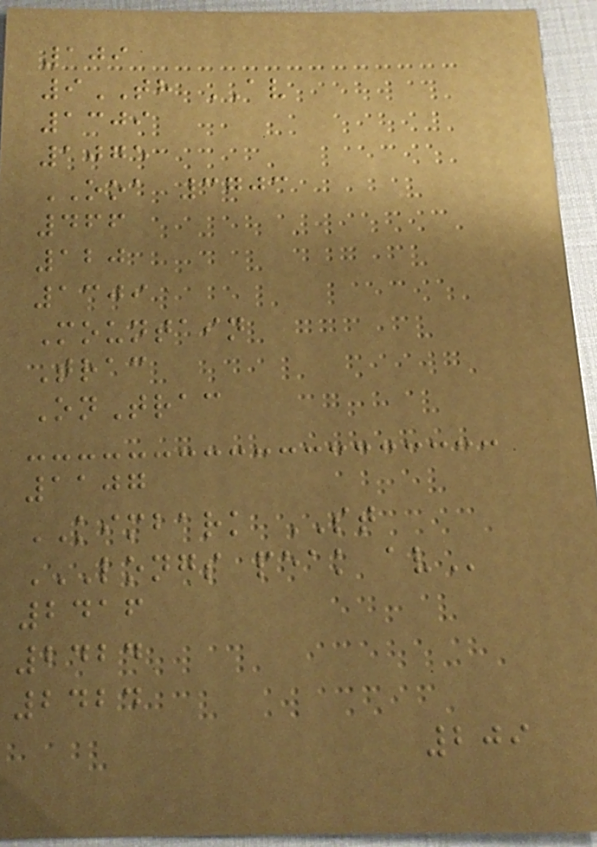109
9TH AV
1309
1075
OOA 3703
466
120
1309
Mountain
Trac
OnTrac
1107
KIMBARK ST
LONGS PEAK AV
2416
2424
2424
209
